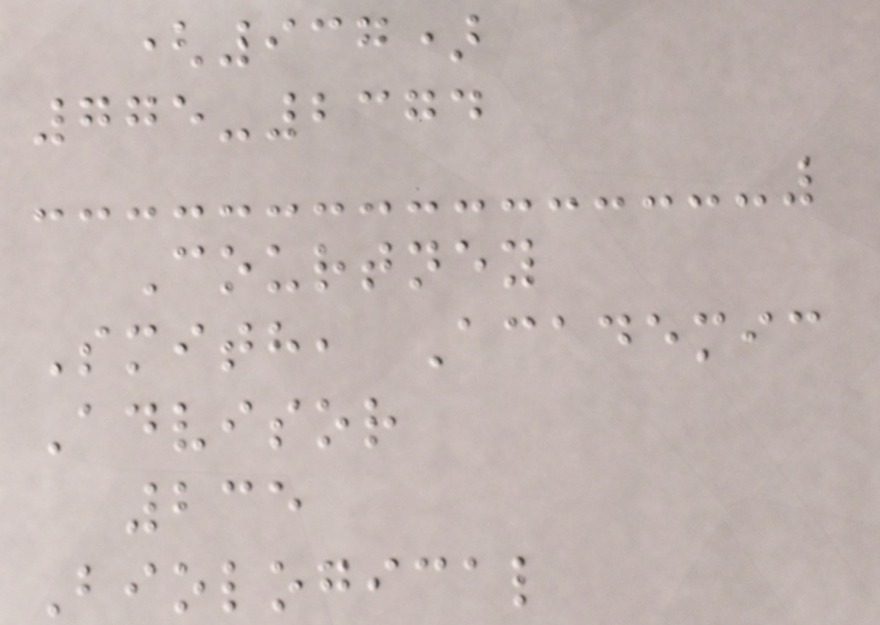(937)
775-2374
Courtney
Smith, Academic
Advisor
235
Biological
